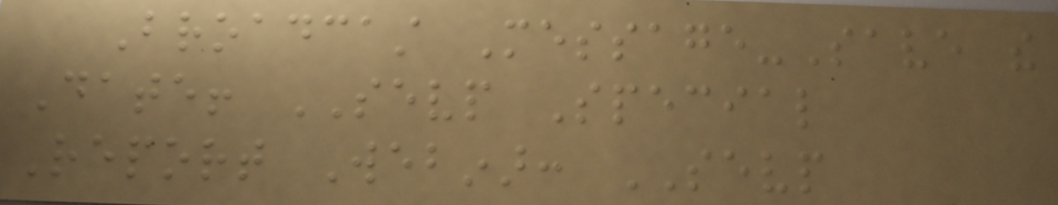Broadcast Message-Save the
Date! SEVP Special
Report Webinar: SEVP
